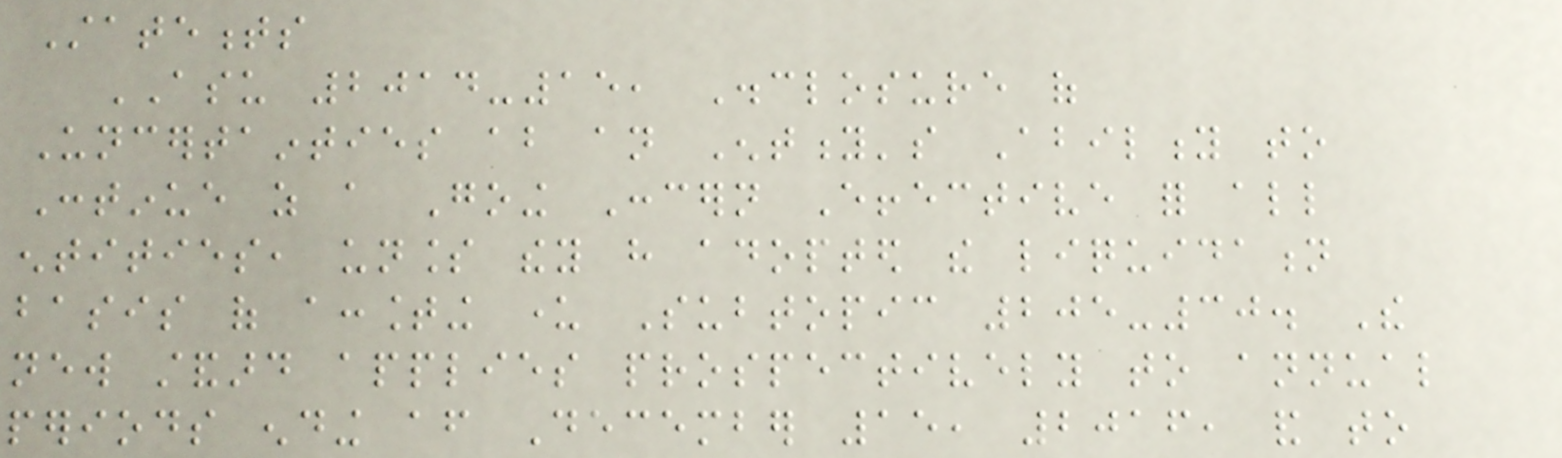Statements
ASU 2014-15, Disclosure of
Uncertainties about an Entity's Ability to
Continue as a Going Concern Effective for all
entities, unless they have adopted the liquidation
basis of accounting under Subtopic 205-30. The
new standard applies prospectively to annual
periods ending after December 15, 2016, and to
